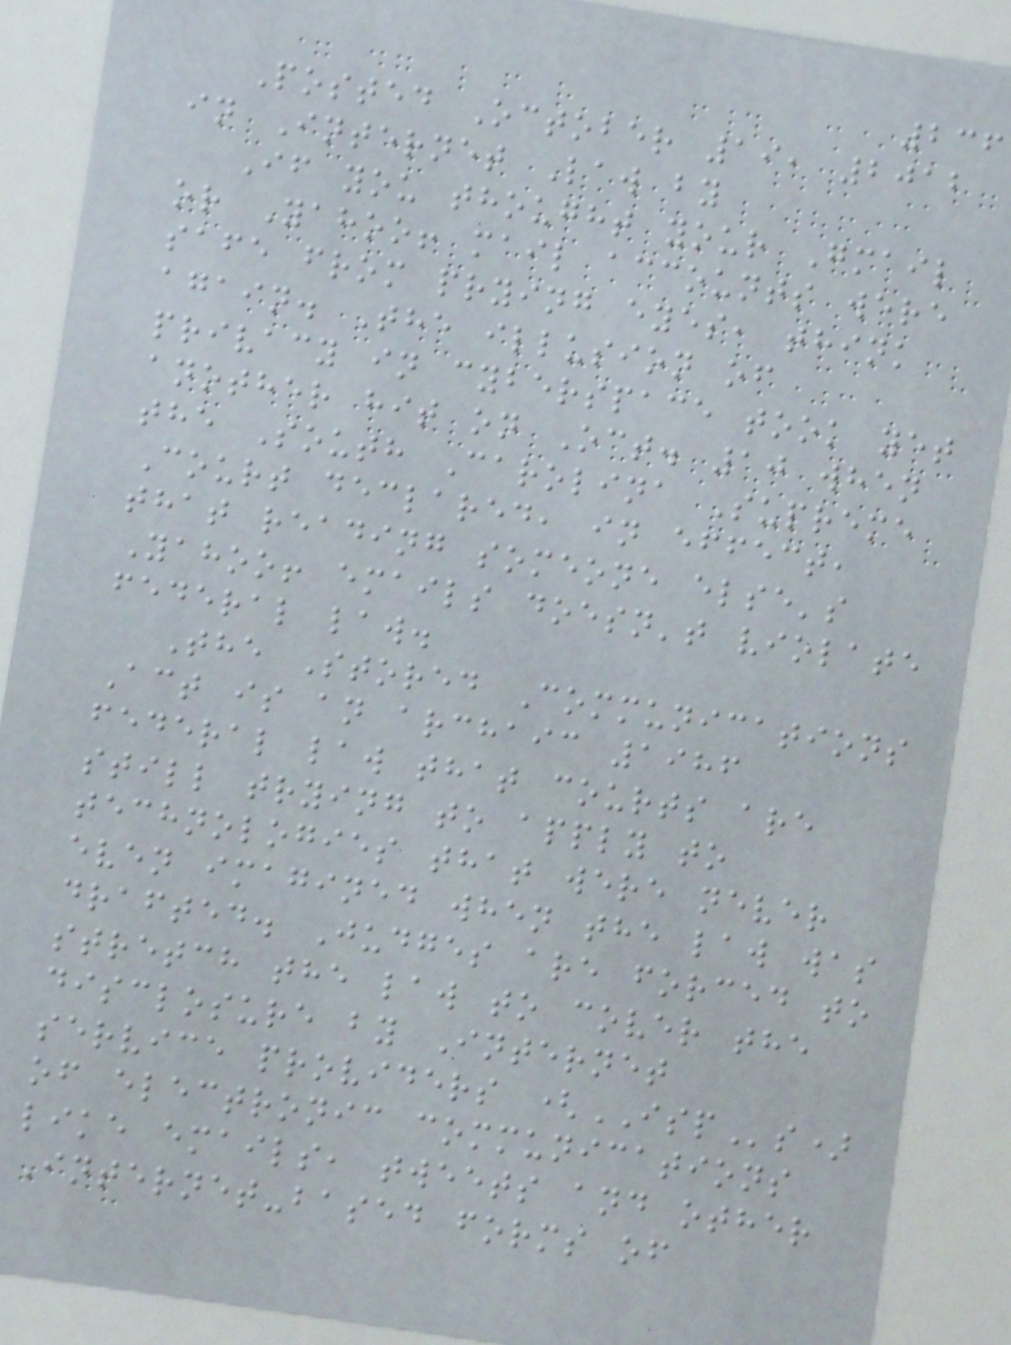236
Posted October 19, 2012
in Internet Law by
If you thought your Gmail
or Yahoo! mail accounts were
safe from prying eyes, think
again. The illusion of
privacy in cyberspace took yet
another hit on Oct. 10 when
the South Carolina Supreme
Court declared, in effect,
that reading someone else's
Yahoo! emails doesn't violate
federal law.
The Stored Communications
Act is an archaic 1986
federal law that courts are
still trying to apply to
technologies that were never
even imagined when the law was
drafted. Judges are forced to
stretch the law to cover the
disclosure by Internet
service providers (ISPs)
of electronic communications
like emails, tweets and other
Internet-based forms of
